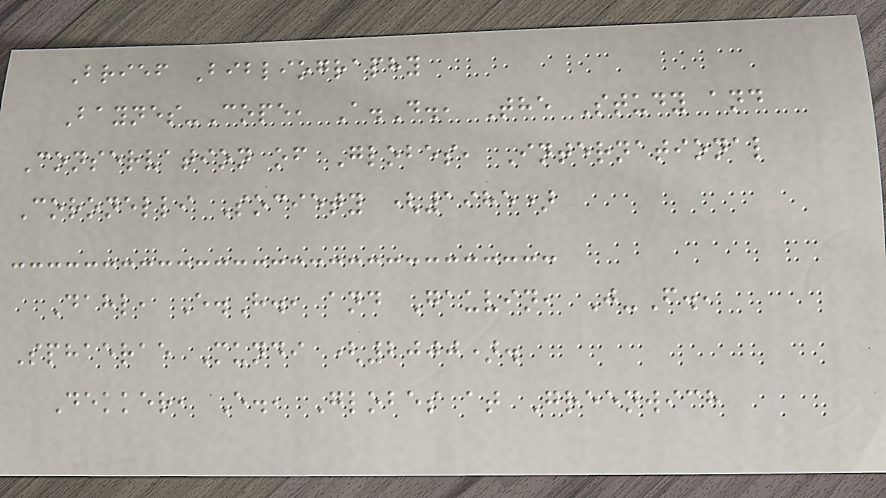Brief Bibliography
Baynes-Cope, A.D., The Study and
Conservation of Globes, International
Coronelli Society (1985)
Dahl, E.H., and Gauvin, J-F.,
Sphaerae Mundi (2000).
Dekker, E., Globes at Greenwich
